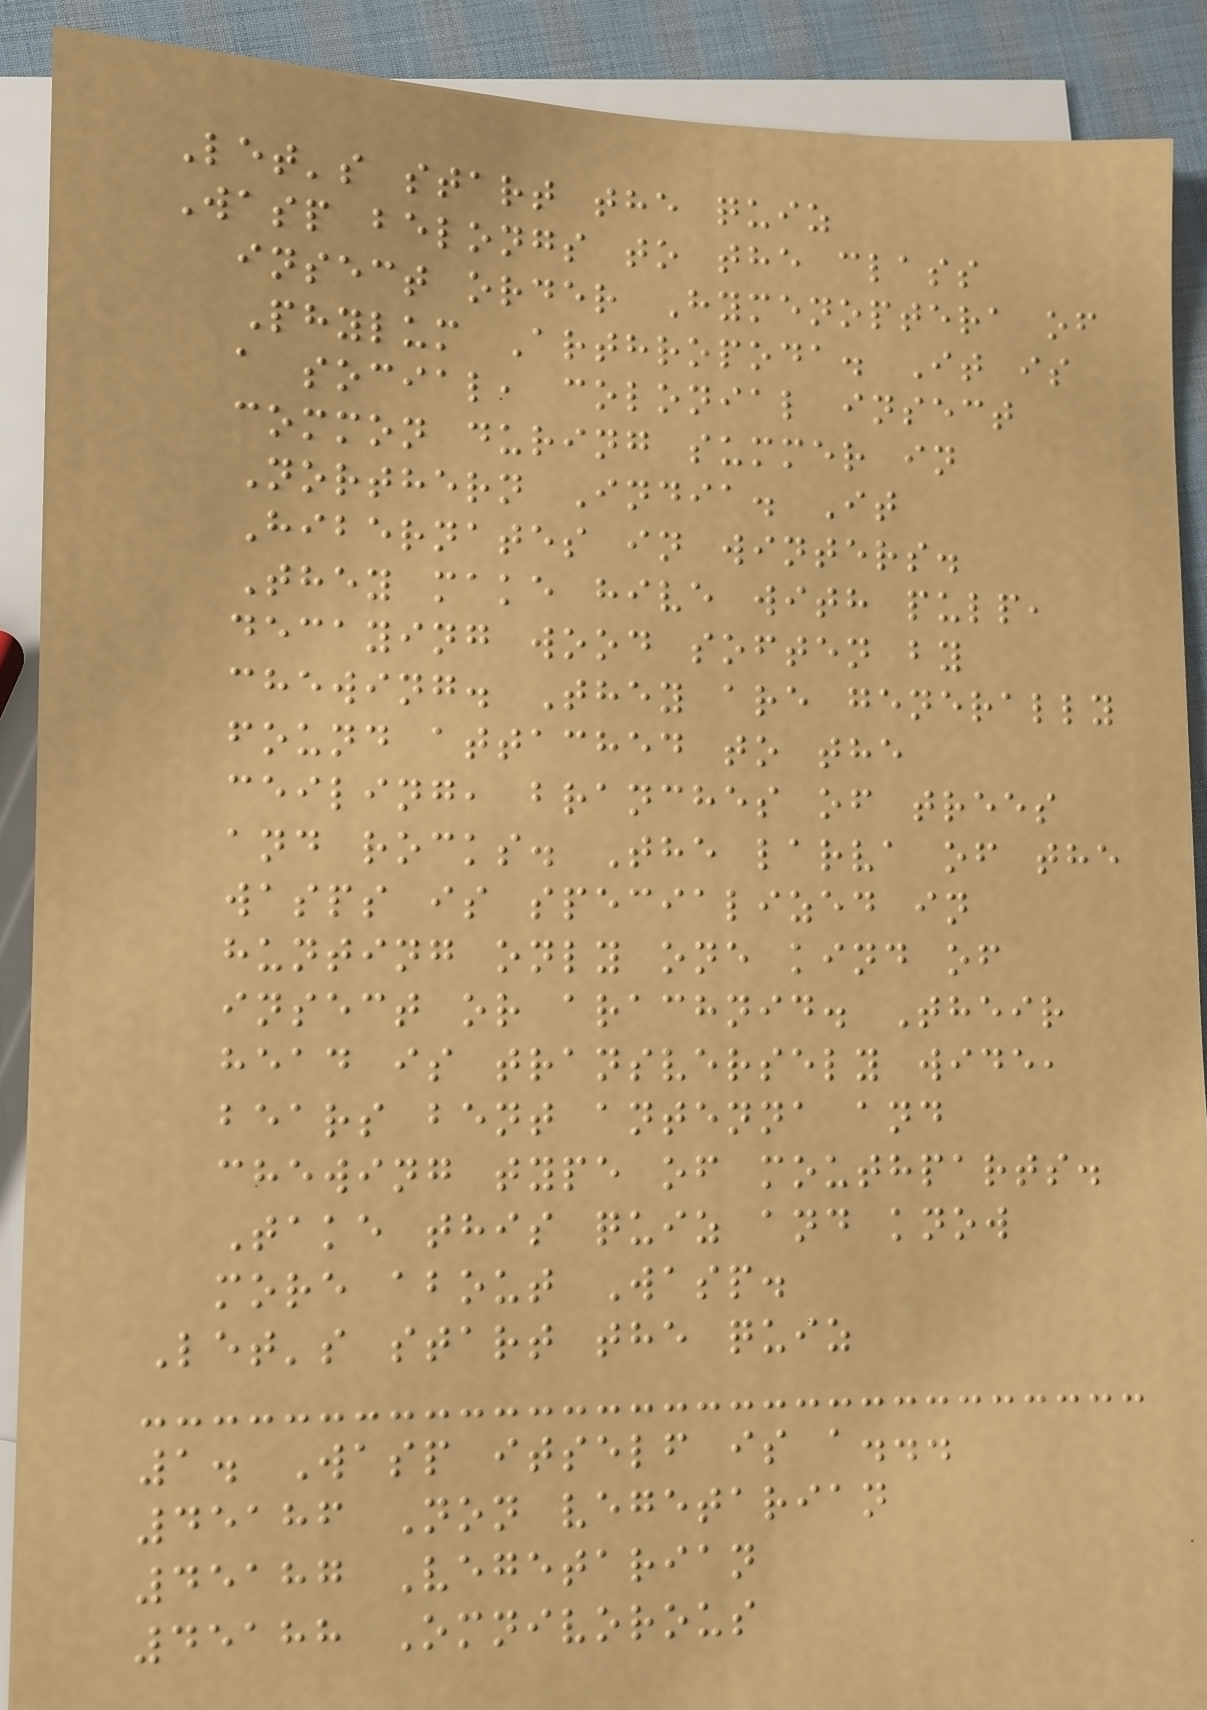Let's start the quiz
Wasp belongs to the class
insect order Hymenoptera of
Phylum Arthropoda. It is
a social, colonial insect
common during summer in
Northern India. It
Hibernates in winters.
They make hive with pulp,
decaying wood soften by
chewing. They are generally
found attached to the
ceiling, branches of trees
and rocks. The larva of the
wasps is specialized in
hunting only one kind of
insect or arachnid. Their
head is transversely wide,
bears bent antenna and
chewing type of mouthparts.
Take this quiz and know
more about Wasp.
Let's start the quiz
1. Wasp itself is a...
45186 Non vegetarian
45187 Vegetarian
45188 Omnivorous
